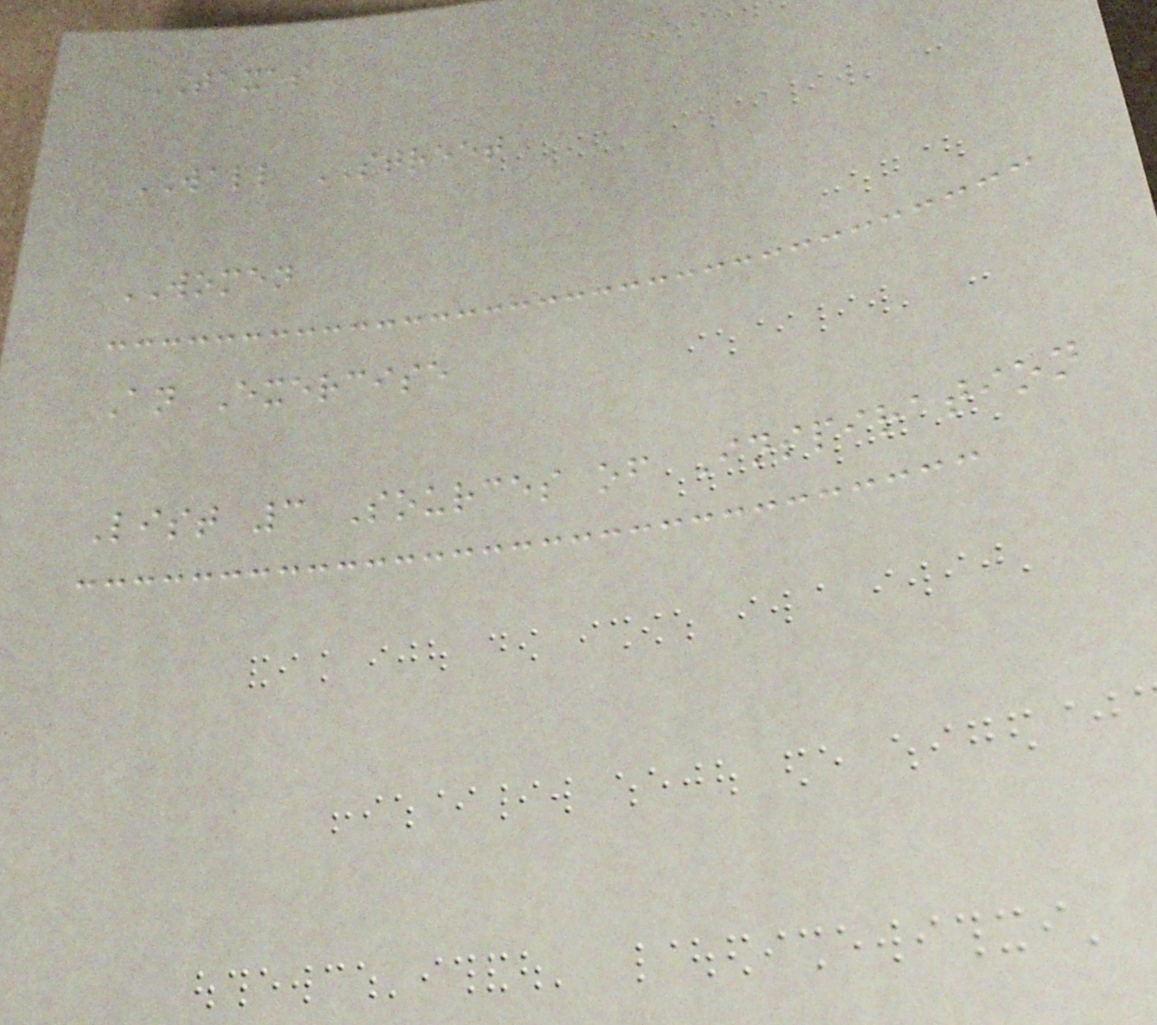TEXAS
WALL STREET
WOMEN
An Exercise
List 3 Sources of Inspiration
